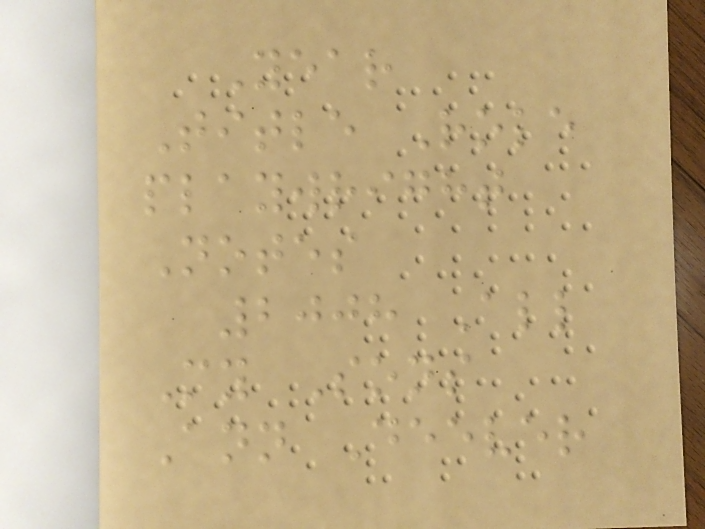Year
Title Role
playwright
Notes
2008 All
My Sons
Ann Deever
